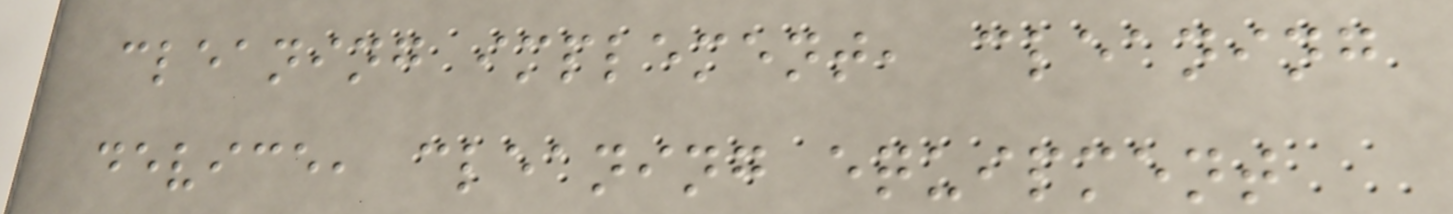cleaning implement, cleaning
device, cleaning equipment
